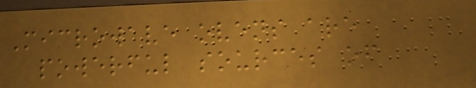Microwave ovens are
powerful sources of
